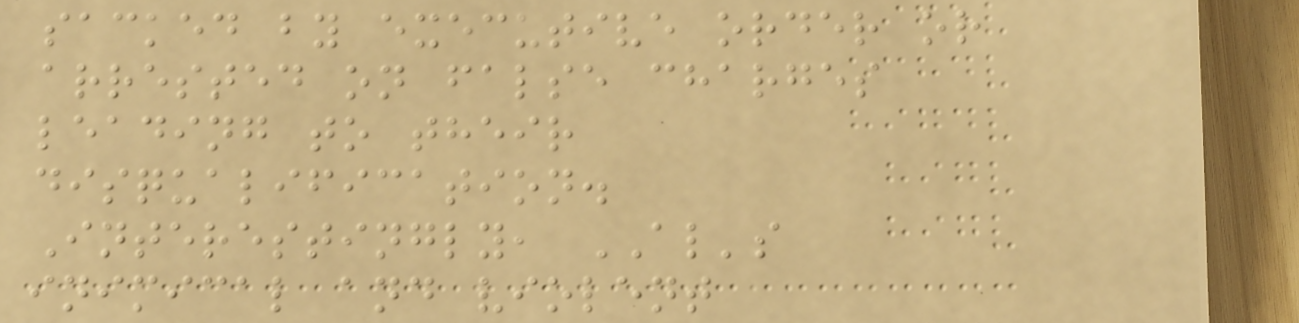sacked by executive order or
arrested on false charges
leading to their
disqualification.
Interestingly, AL's
inimical and violent
